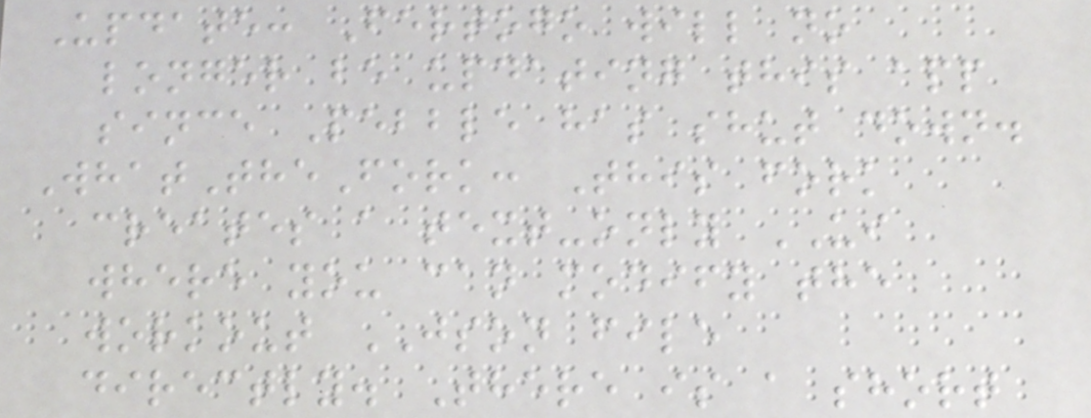Update: Fertogo will no
longer be updating this app
since Pebble has shut down.
WhatTheFork: This fork
creates a text-only UI
where you can modify the
workout JSON file
directly. There is a short
